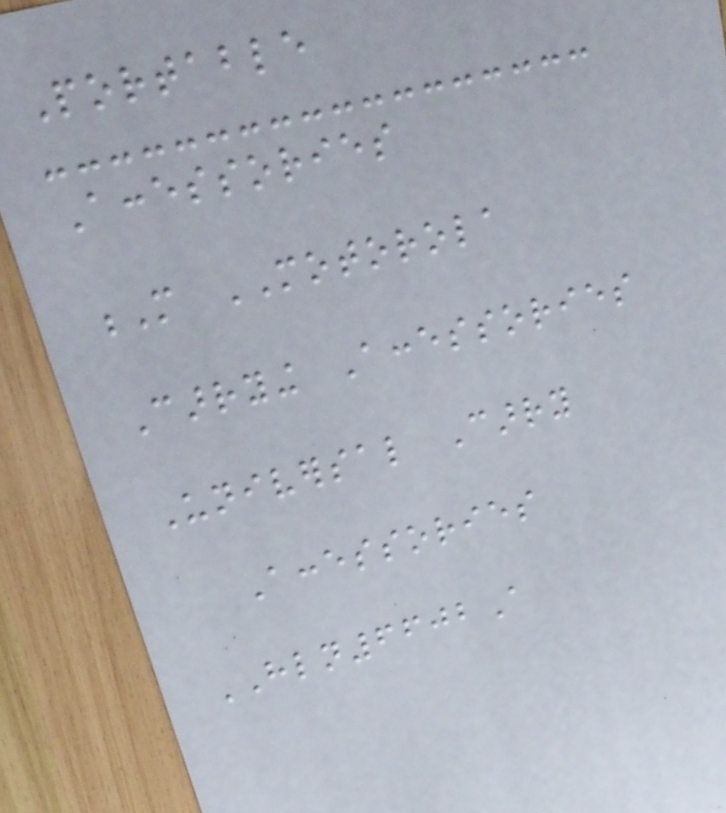Portable
Accessories
M MOTOROLA
Carrying Accessories
Universal Carry
Accessories
HLN6602A
